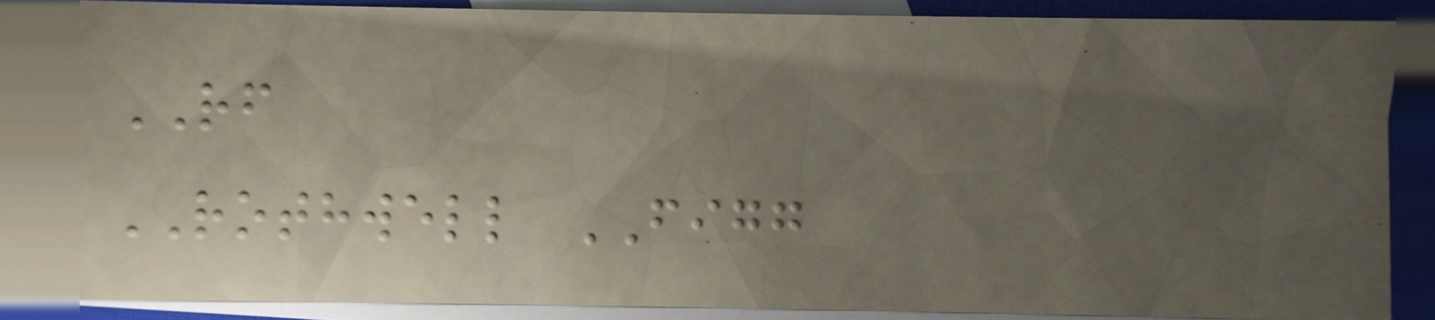RF
ROTHWELL FIGG
